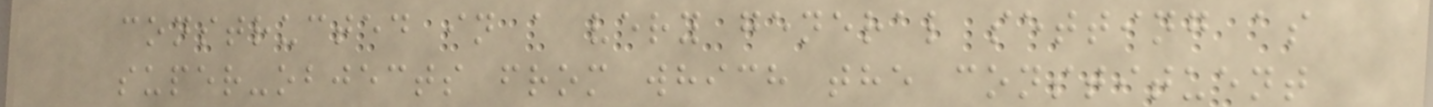constructed in a very general setting as
super-objects from which the constituent
